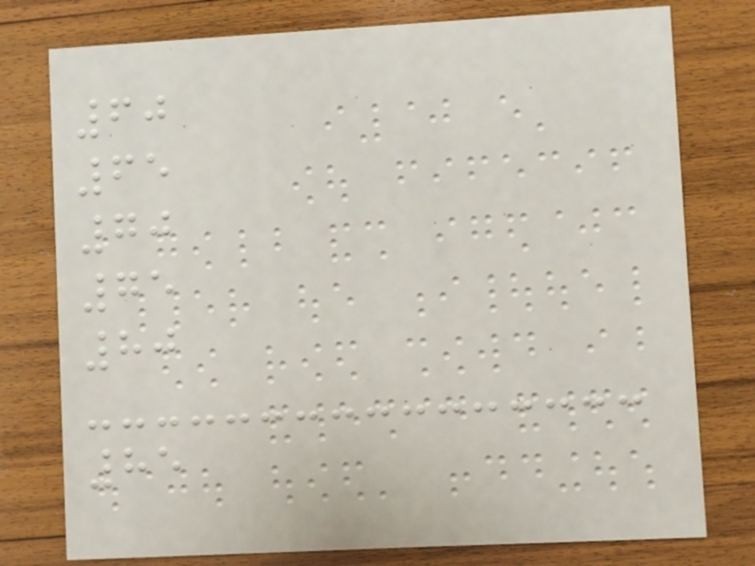60
65
70
75
80
85
